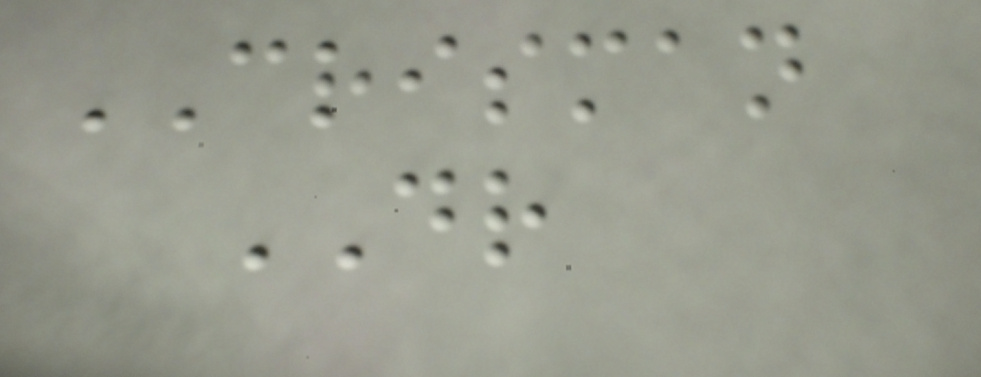CRISMAN
DR
